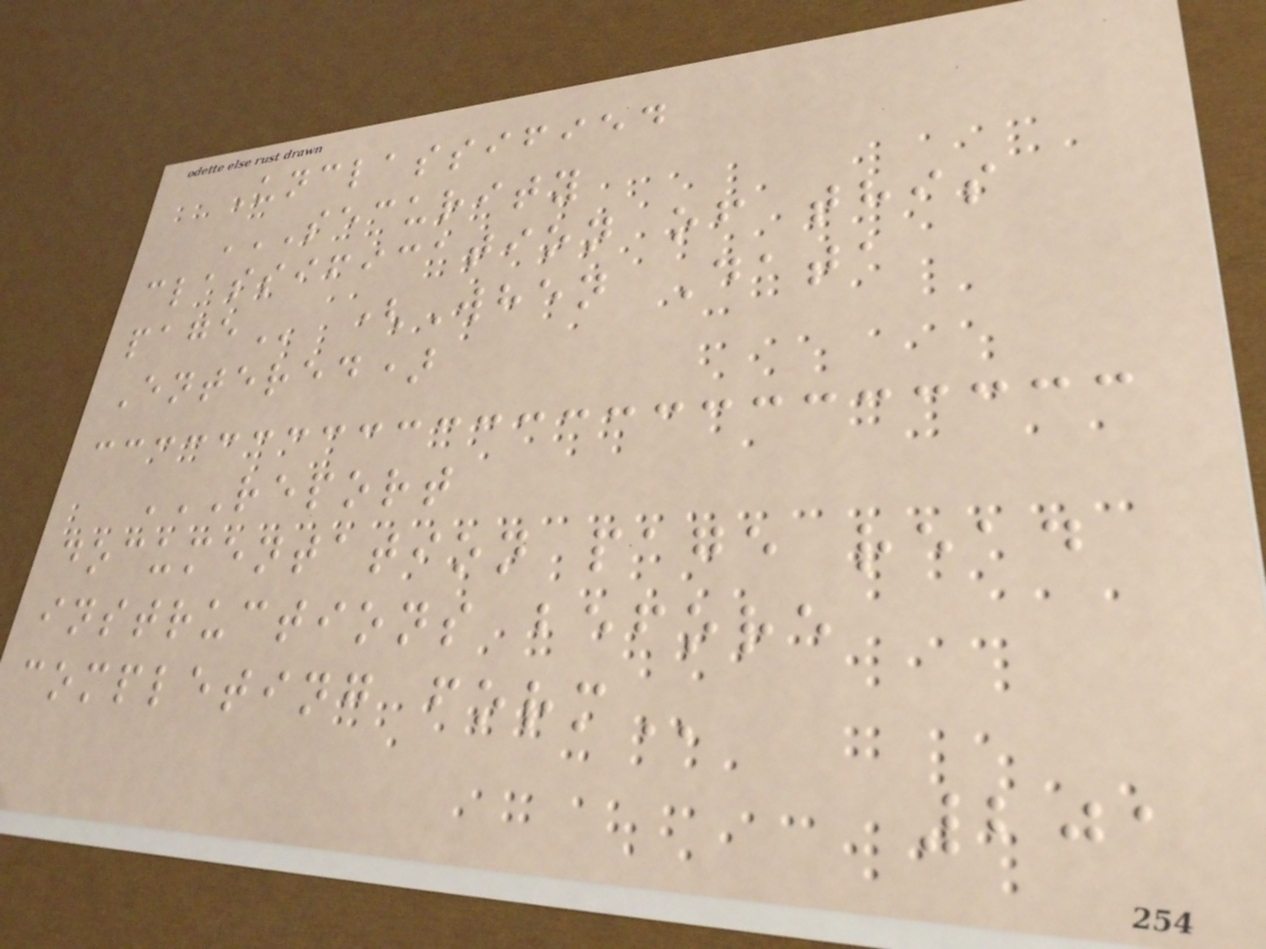Unclassified
SECURITY
CLASSIFICATION OF THIS
PAGE (When Data
Entered)
REPORT
DOCUMENTATION PAGE READ
INSTRUCTIONS BEFORE
COMPLETING FORM
201
